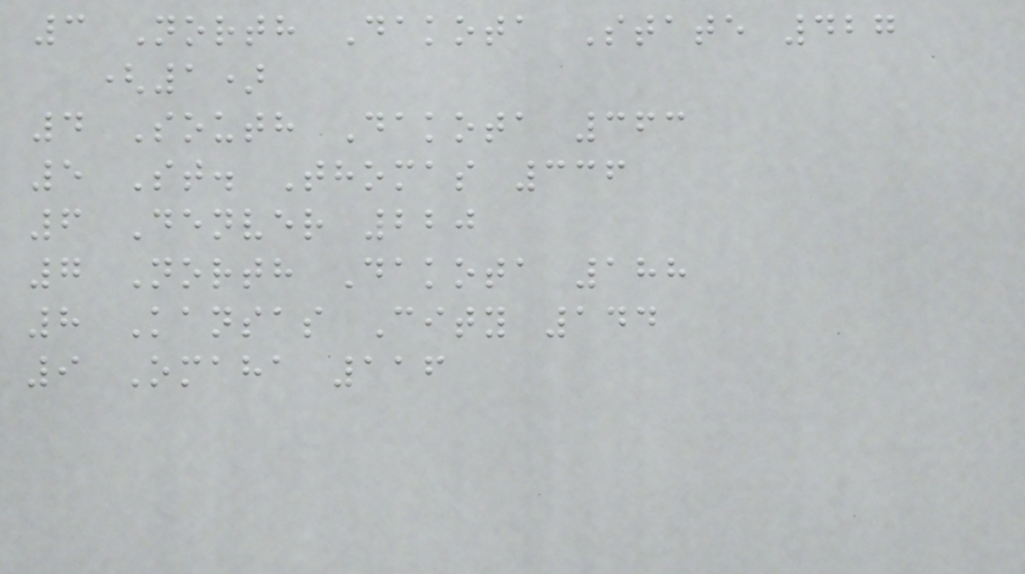3 North Dakota State 427
(1)
4 South Dakota 363
5 St. Thomas 336
6 Denver 220
7 North Dakota 188
8 Kansas City 144
9 Omaha 116
